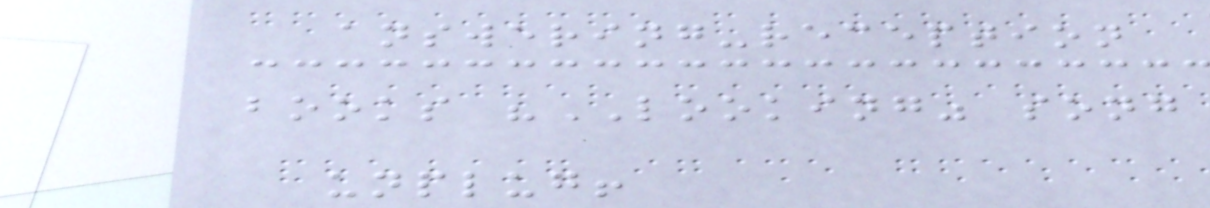answering-reception
books "LOOKING" song
unplug!
